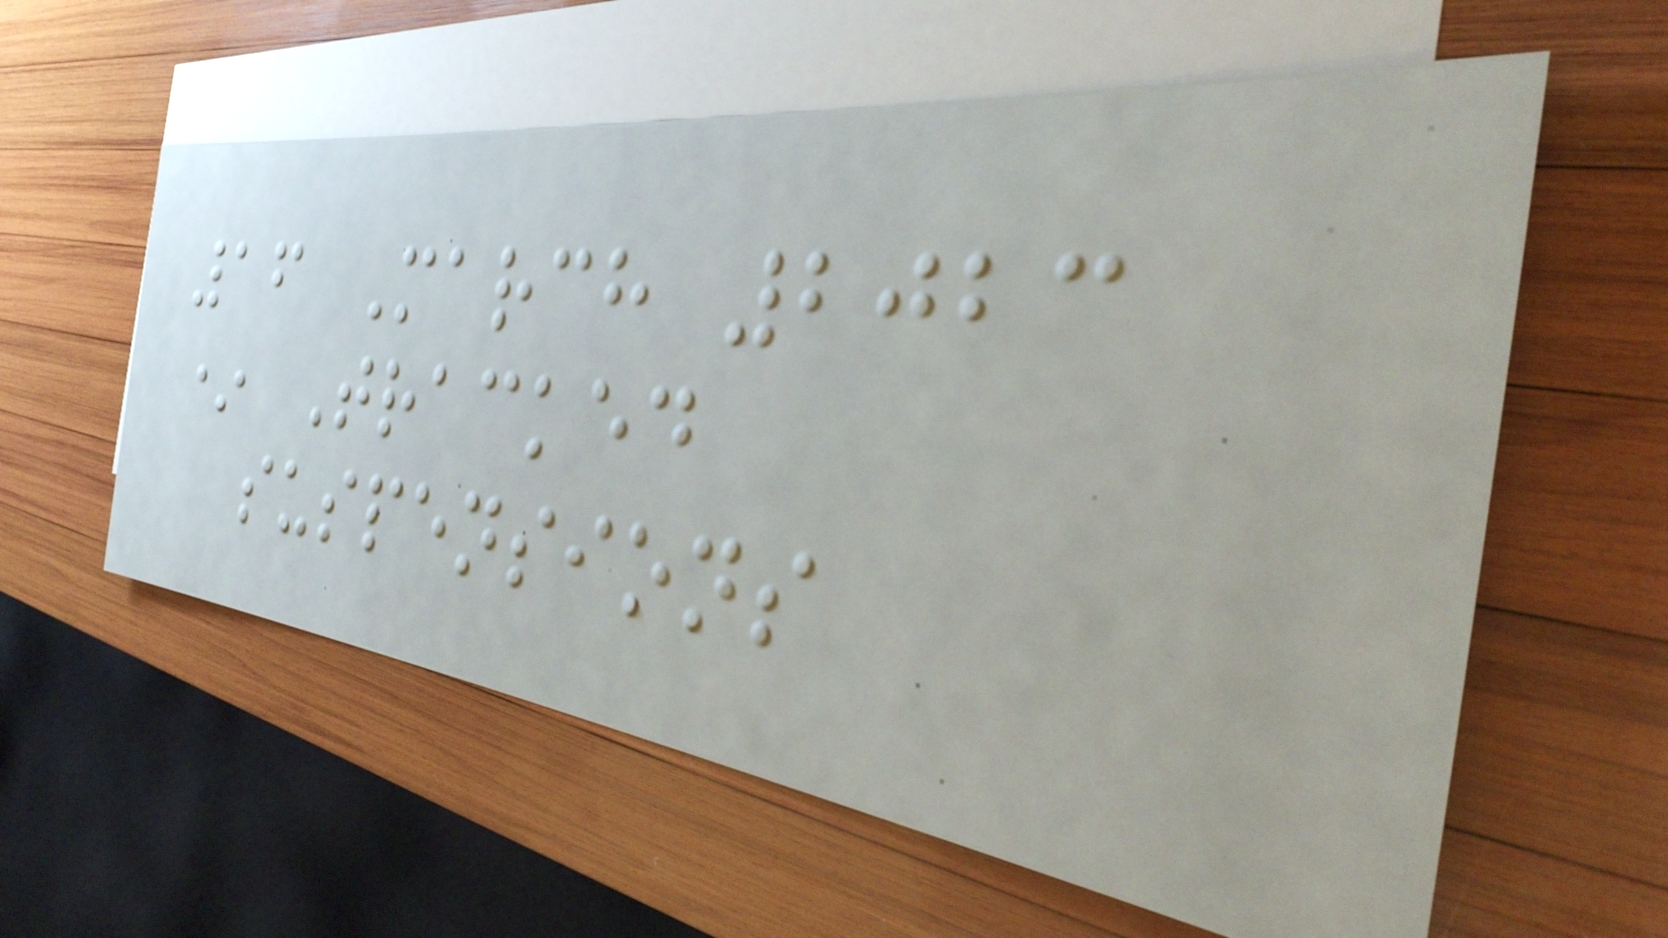16 March 2023
* Tracked
suspensions
